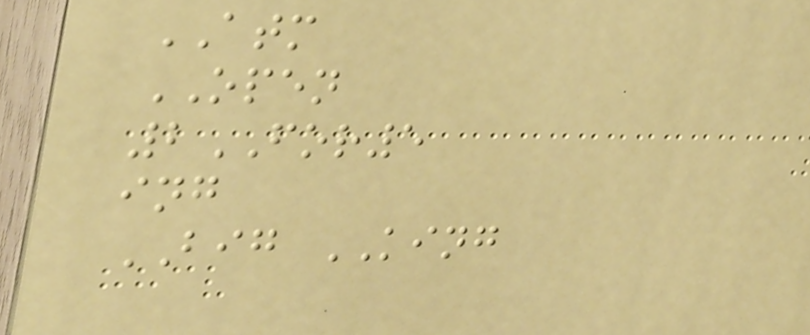ATM
OPEN
2FOR5
ing
BIG KING
